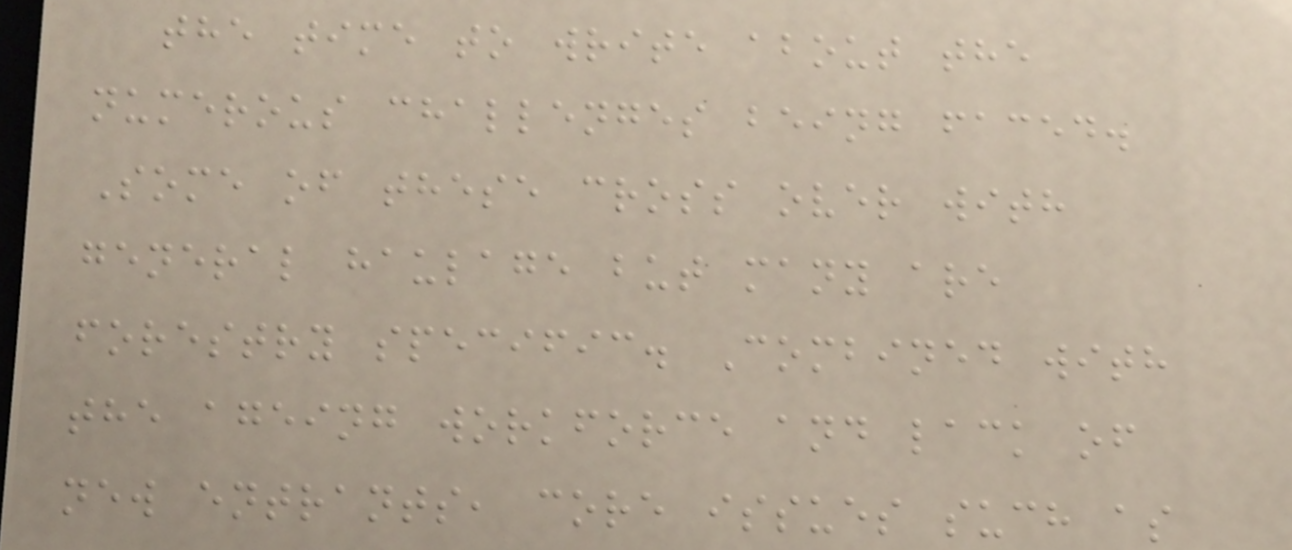the time to write about the
numerous challenges being faced.
Some of these cross over with
general haulage but many are
forestry specific. Combined with
the ageing workforce and lack of
new entrants, core issues such as
